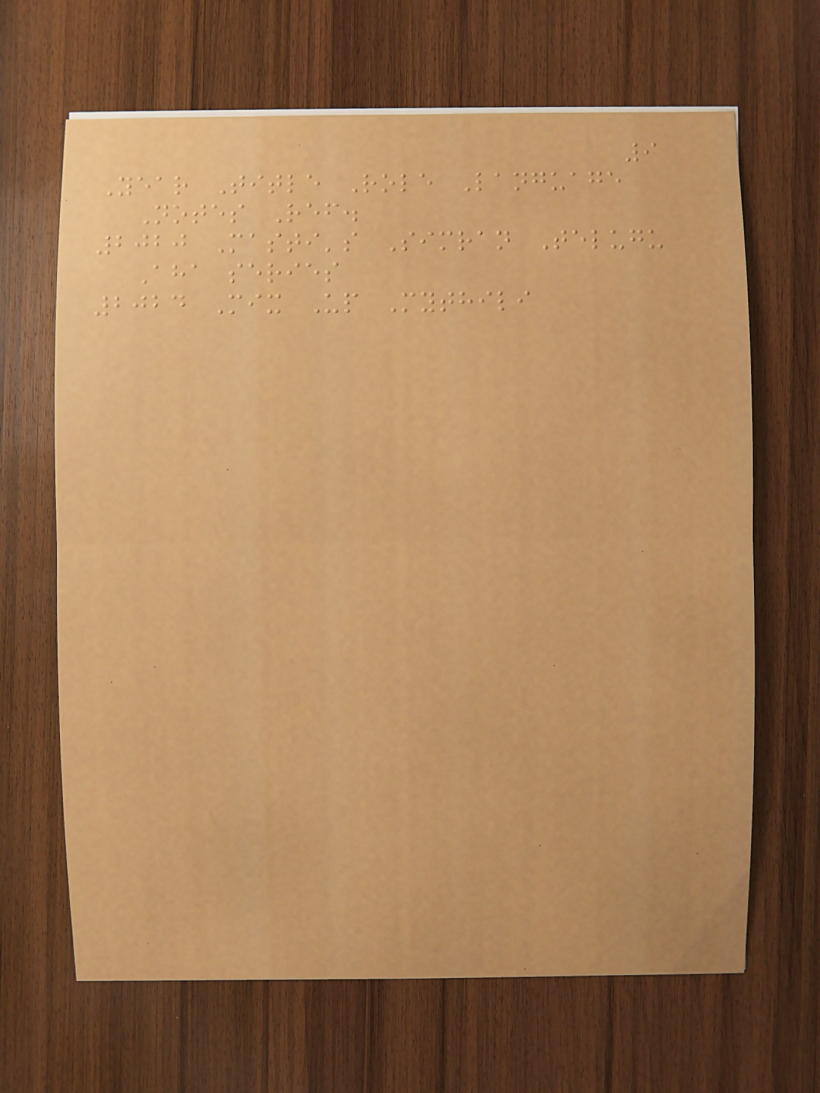9
Year Title Role Language
Notes Ref.
2020 Masti's Simran Telugu
Aha series
2024 Mix Up Mythili
